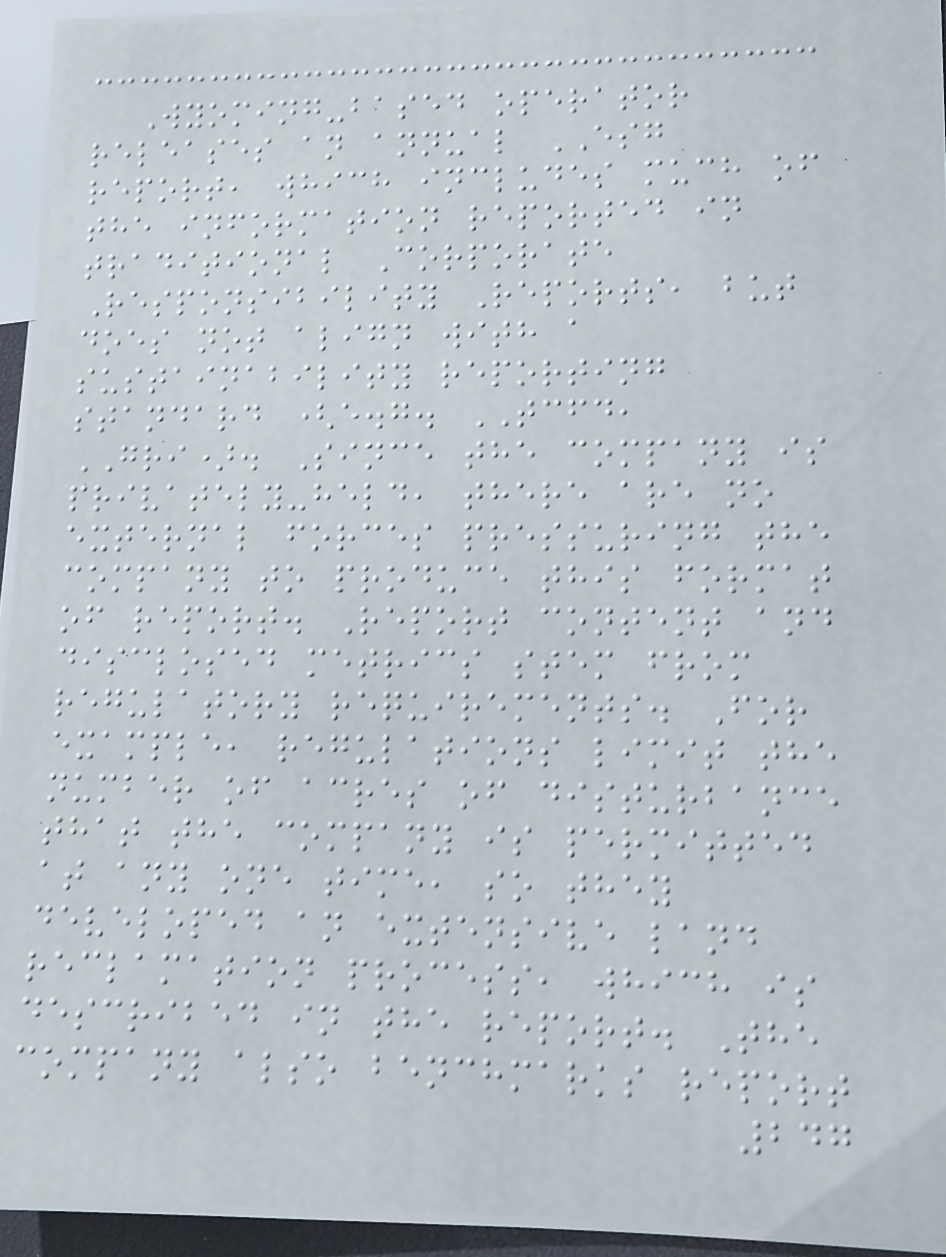Wyoming-based operator
releases an annual ESG
report, which includes much of
the information reported in
traditional Corporate
Responsibility Reports, but
does not align with a
sustainability reporting
standard (e.g. TCFD,
GRI). Since the company is
privately-held, there are no
external forces pressuring the
company to produce this format
of report. Report content and
disclosed metrics stem from
regulatory requirements. For
example, regulations limit the
number of acres of disturbance
that the company is permitted
at any one time, so they
developed an extensive land
reclamation process, which is
described in the report. The
company also benchmarks report
247
